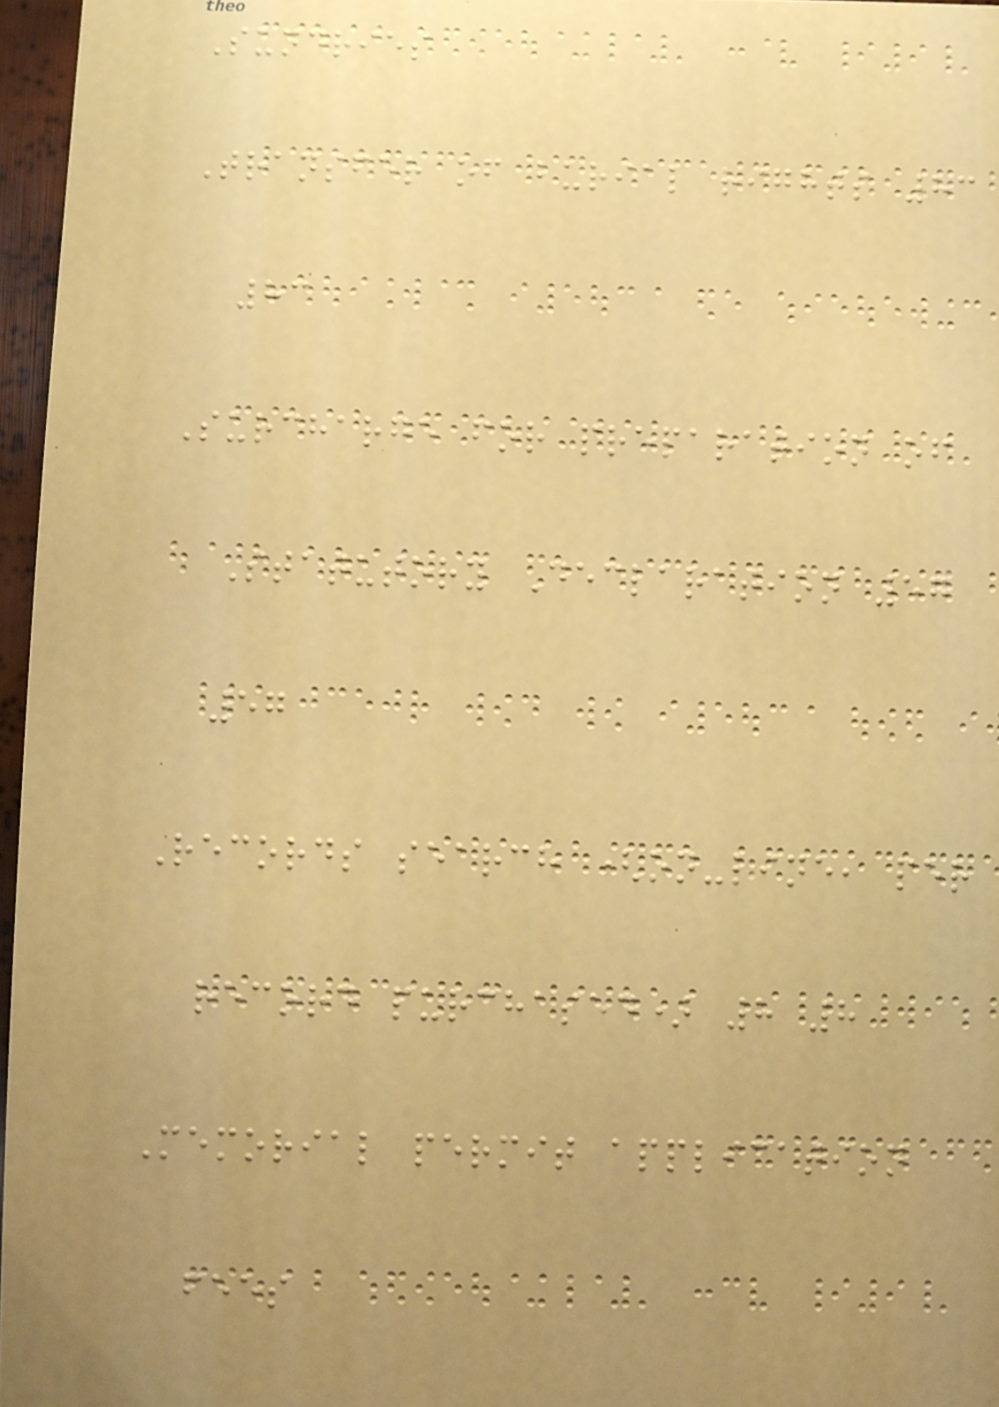Sundries
Transfer of burial rights 83
83
Surcharge for preparation of
Statutory Declaration 57
57
Records search (on-line, per
record purchased) 8 8
Memorial permit application
fees
